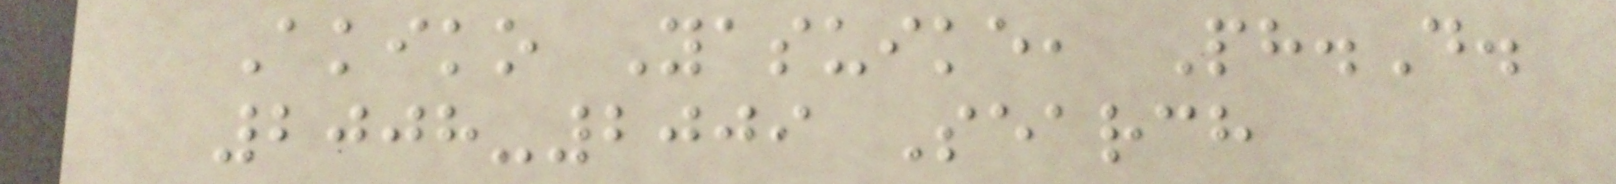Akiko Yasuike, Ph.D.
2008-2009 Search
